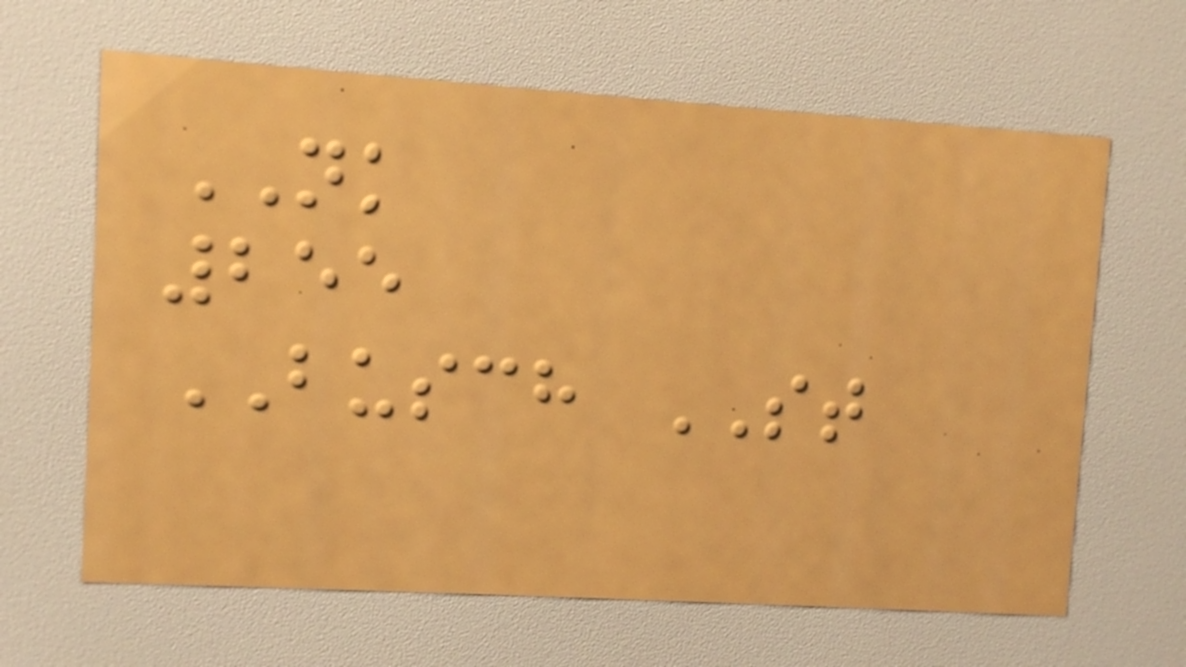NK
255
BUSCH ST
